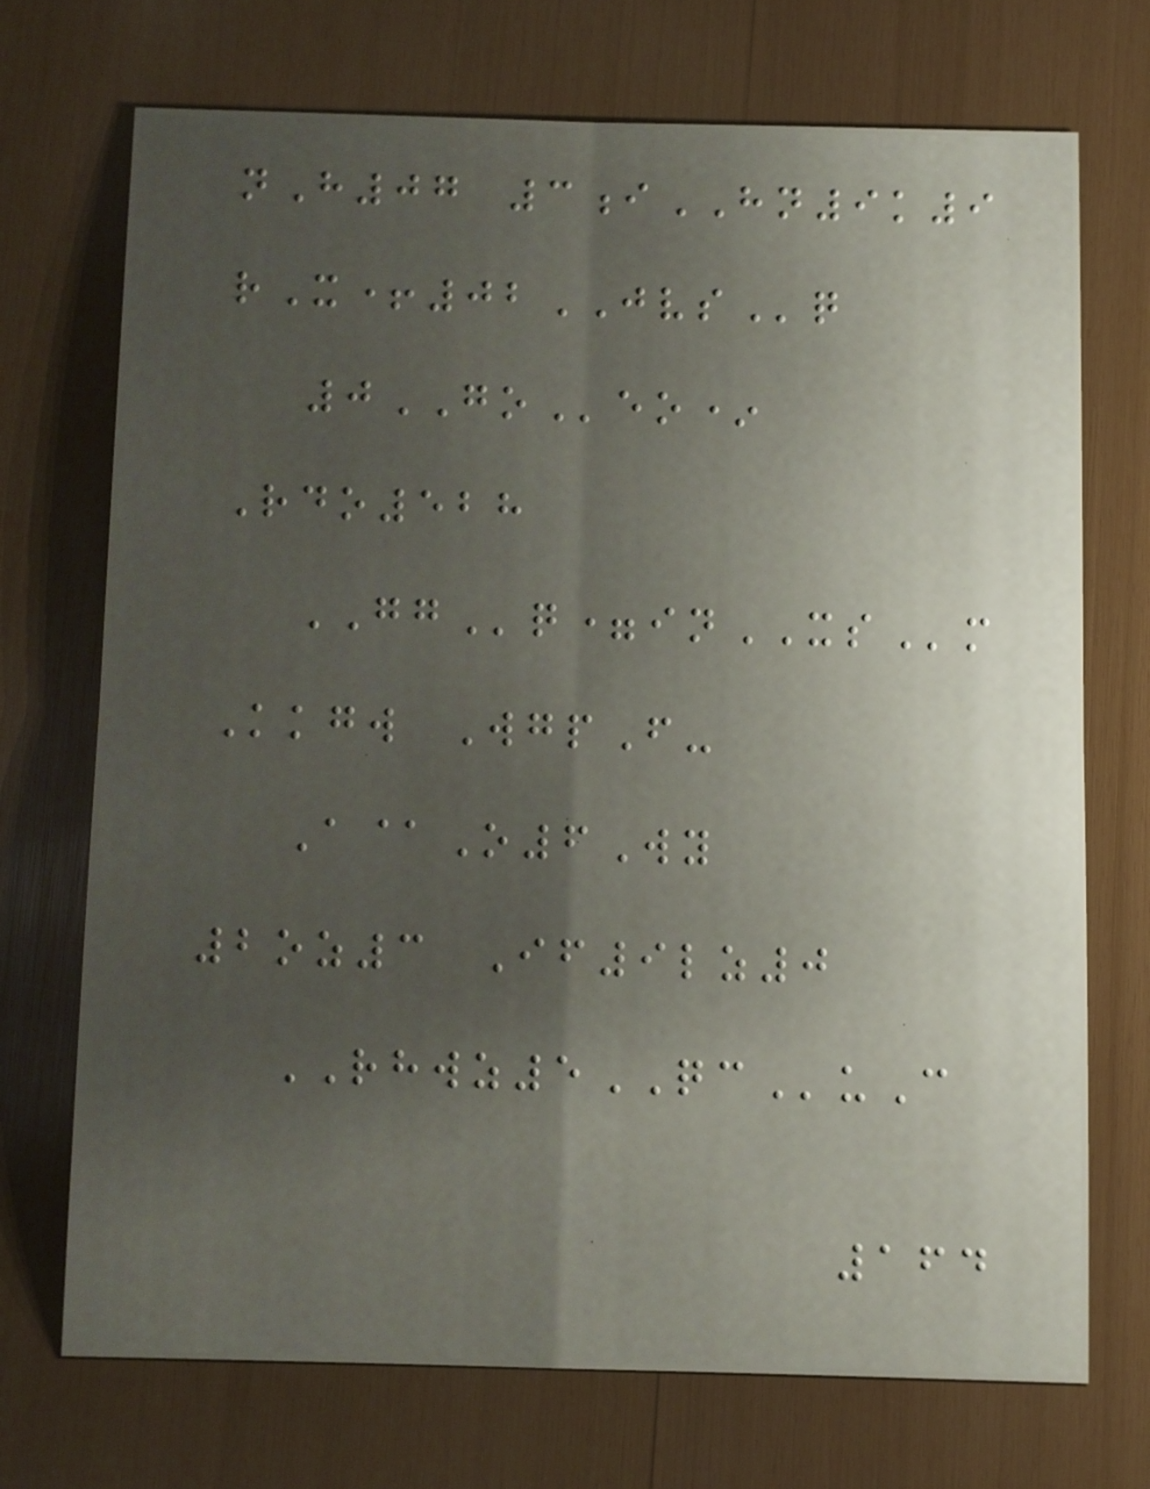nH07 3iHN9k9
rX+02JVSq
0GOeo*
Rdo528
GGq=inXSm
Kkgw WgpF-
A@O6Wy
2oz3 If9lz0
RHWZ5QCuC
164
